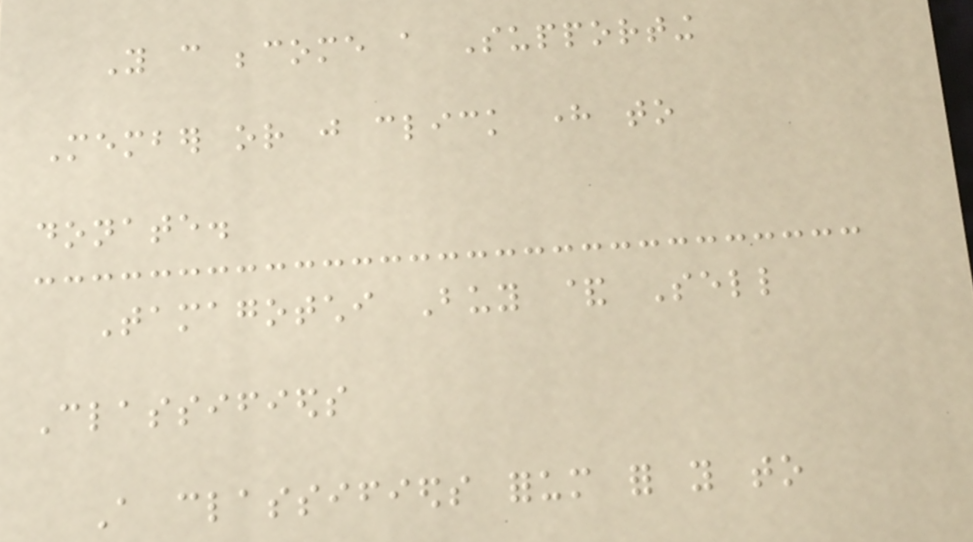You can become a Supporting
Member or just click here to
donate.
Tamagotchi Buy & Sell
Classifieds
A classifieds forum for you to
